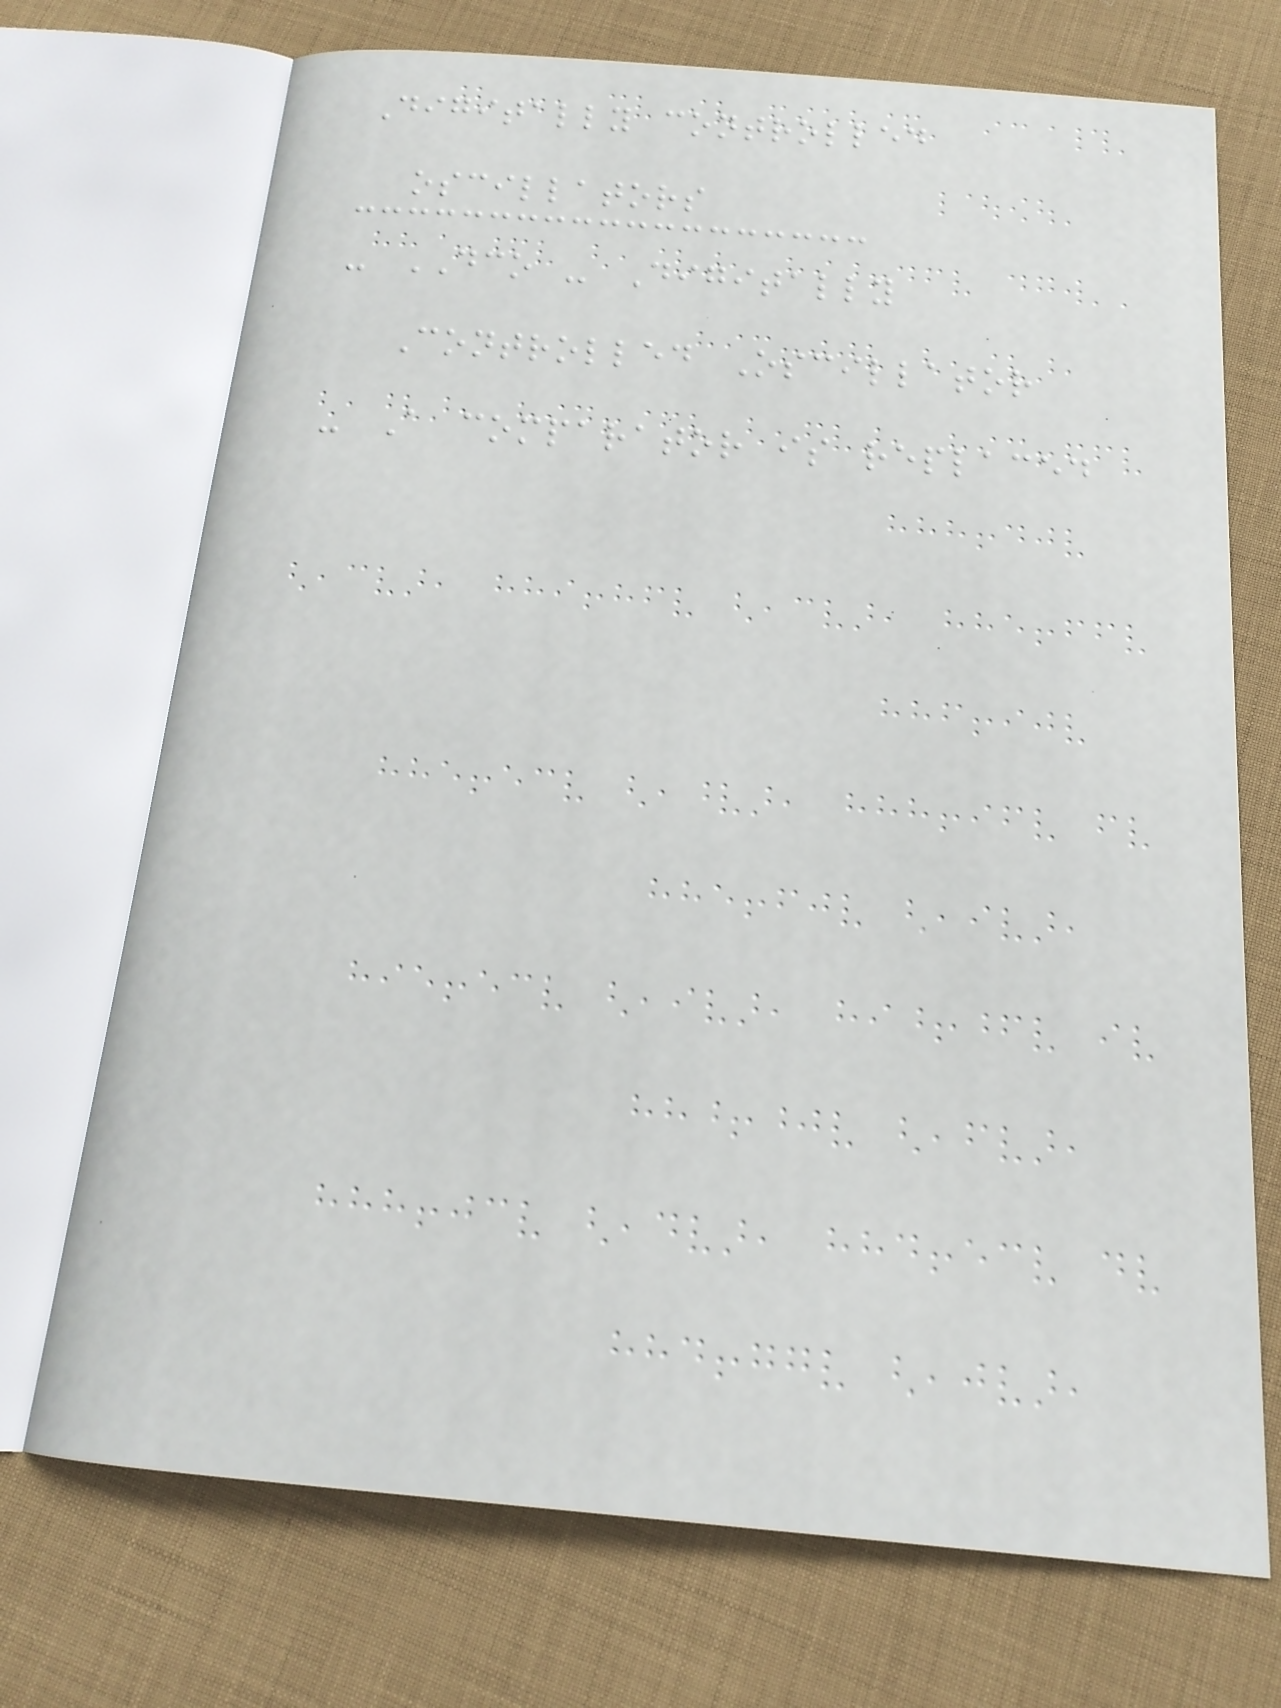Digitally controlled
oscillators
- DCO - Digitally
Controlled Oscillator
- A comparator is replaced
